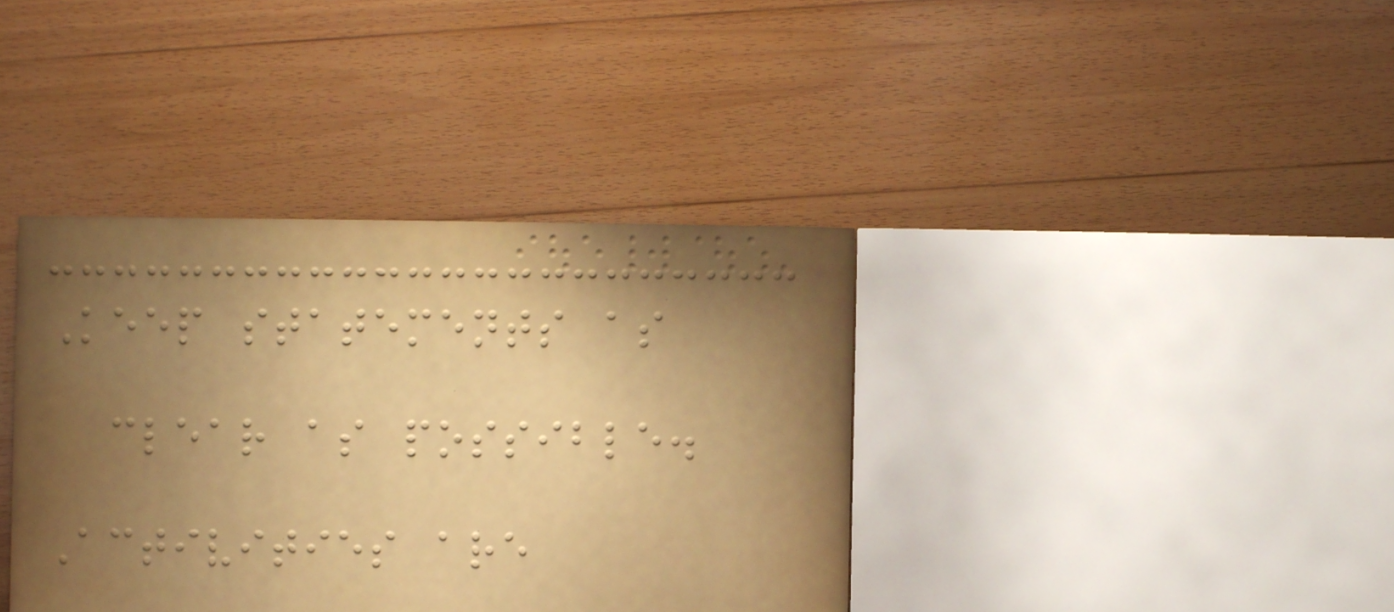Keep statements as
clear as possible.
Activities are
